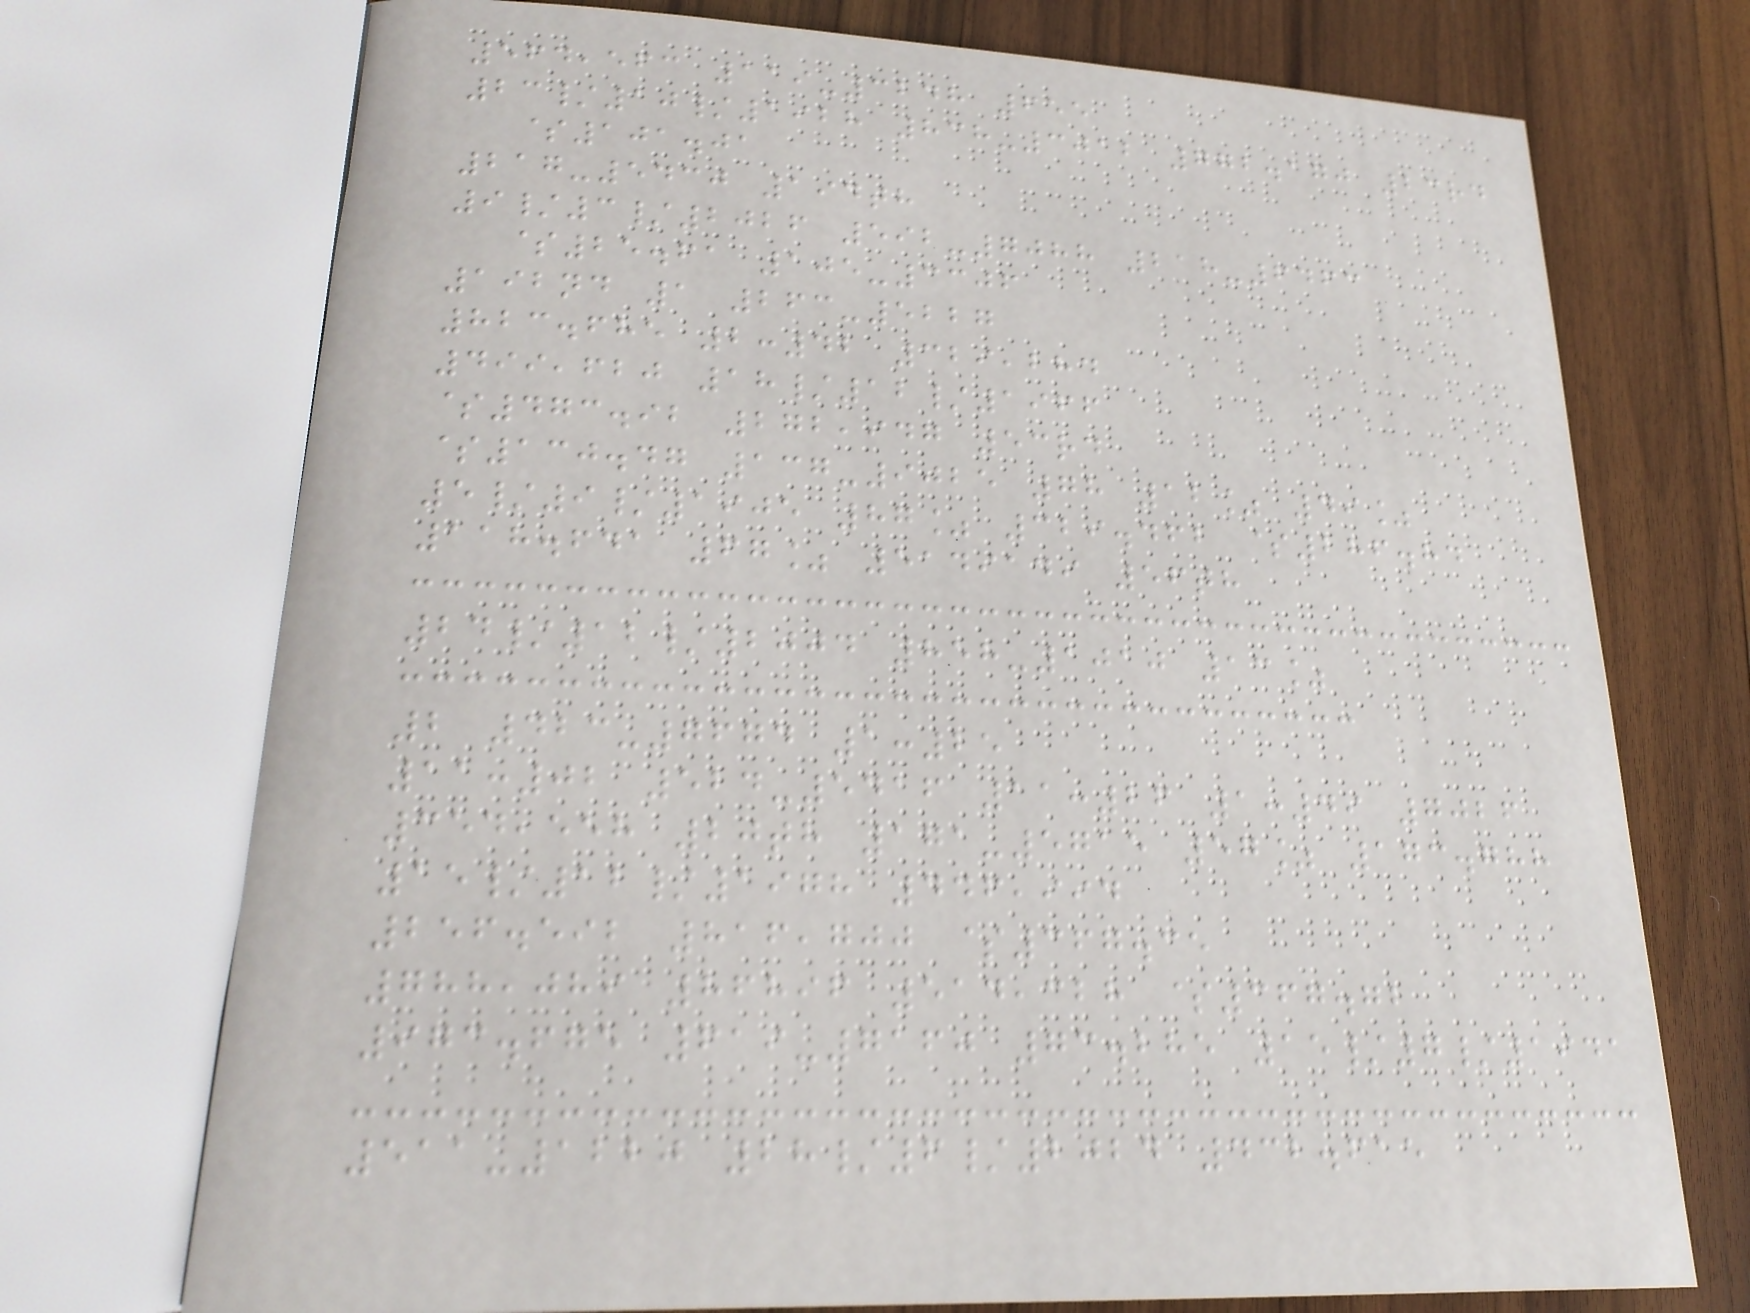564,563 119-3248 655
23/10/1928 838-3012 772.170 23rd
$101.01
217-5430 194th
9/3/2026 592-7088 218-6463
$25.61 105-3306
192nd 1 263-5227
823.685 2:42 329,284
499,620 18/12/1966
$473.92 272,947 53rd
$130.47 137-9025 78 12% 49%
5/9/1905 87% 329.462 $286.84
118.641 67% 5149149 56th
24/12/2004 858-1010 13%
2 423-7674 1:25
11:02 524-5416 11:26 1:49 7026
354,558 20th 171-5715 57% 173.788
15/12/1978 446,994
256.592 816,700 $367.35
788,089 86896 514,328 $367.72
973.675 619-7160 73.285 15/7/1941
511-1220 28/6/2024 432.615
